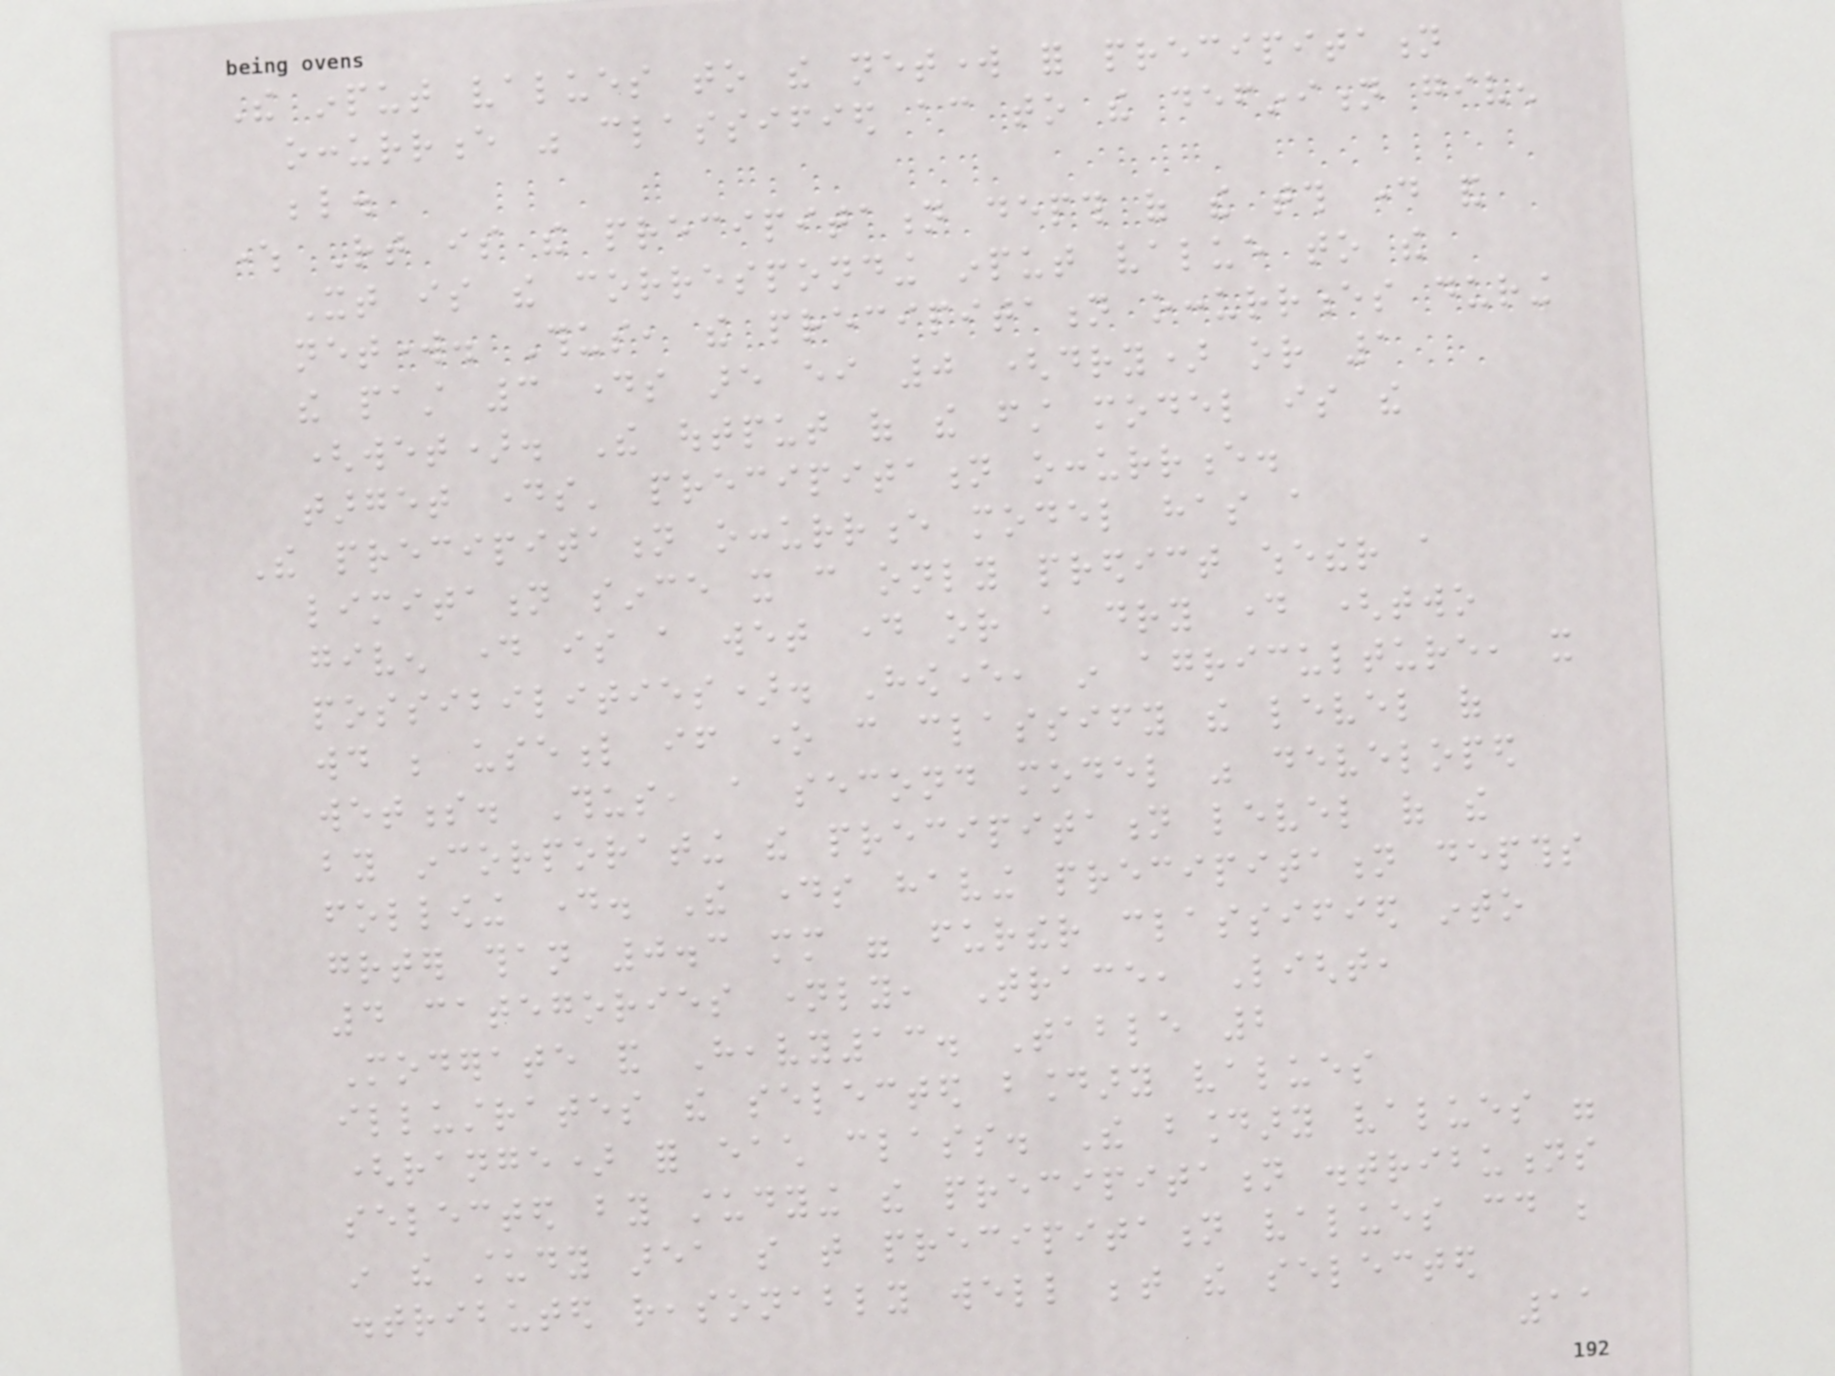The input values to the network for precipitation
occurrence was classified according to the definition given
below.
where Rt is the precipitation depth of the tth day and
Xt is the corresponding input value to the
network. Thus, the precipitation occurrences during
the past 3 days are either 0 (dry) or 1
(wet). The output of the first model is the
target days' precipitation occurrence.
The precipitation occurrence model has a
limitation since it can only predict whether a
given day is a wet day or a dry day (two
possibilities). However, in agriculture, it
would be useful if one can classify the level of
wetness. Thus, a second model was developed
by incorporating the precipitation level of the
following day. The days having precipitation depths
greater than 0.3 mm were further classified into
4 categories namely, Trace, Light,
Moderate and Heavy13. Table 2
illustrates the selected boundary values
(range) for each class. The boundary values were
selected by studying the precipitation distributions
in the study area so that precipitation values could be
distributed reasonably well between the selected
11
